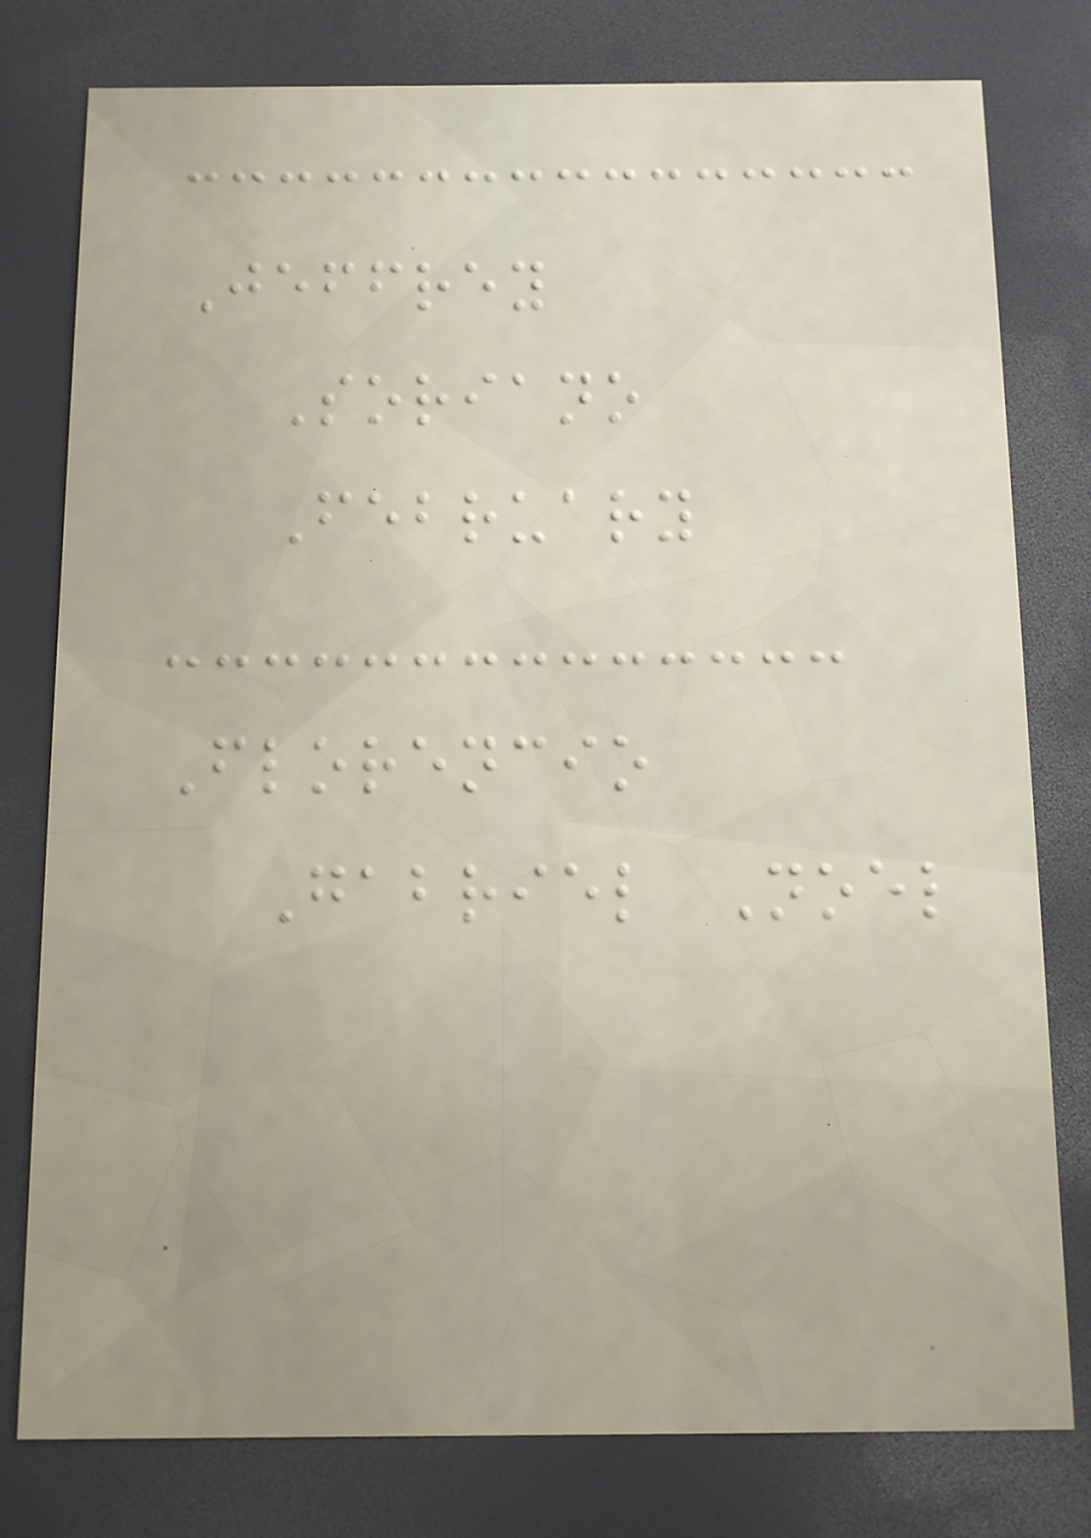Jeffrey
Soriano
February
Florencio
Gabriel Noel
